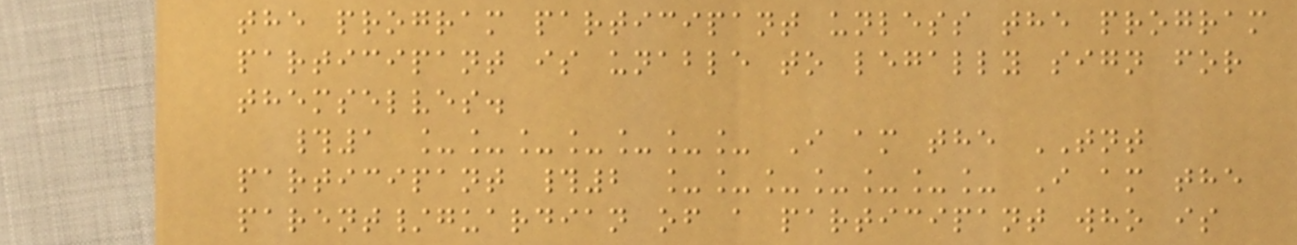the program participant unless the program
participant is unable to legally sign for
themselves.
#1 _______ I am the TNT
participant #2 _______ I am the
parent/guardian of a participant who is
